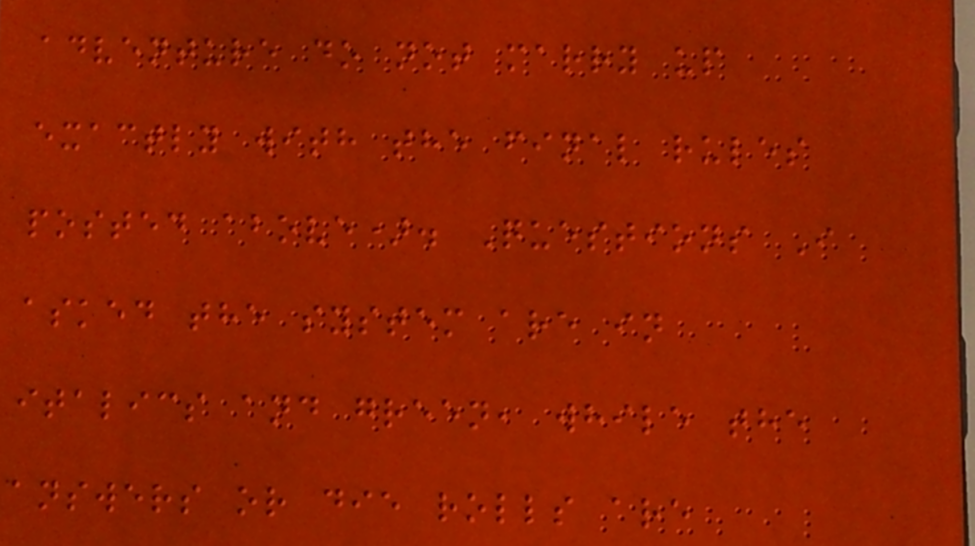adventure do not marry up
exactly with the final rules
posted above). Questions I
asked the system are in
italics and green, while the
answers or die rolls are
